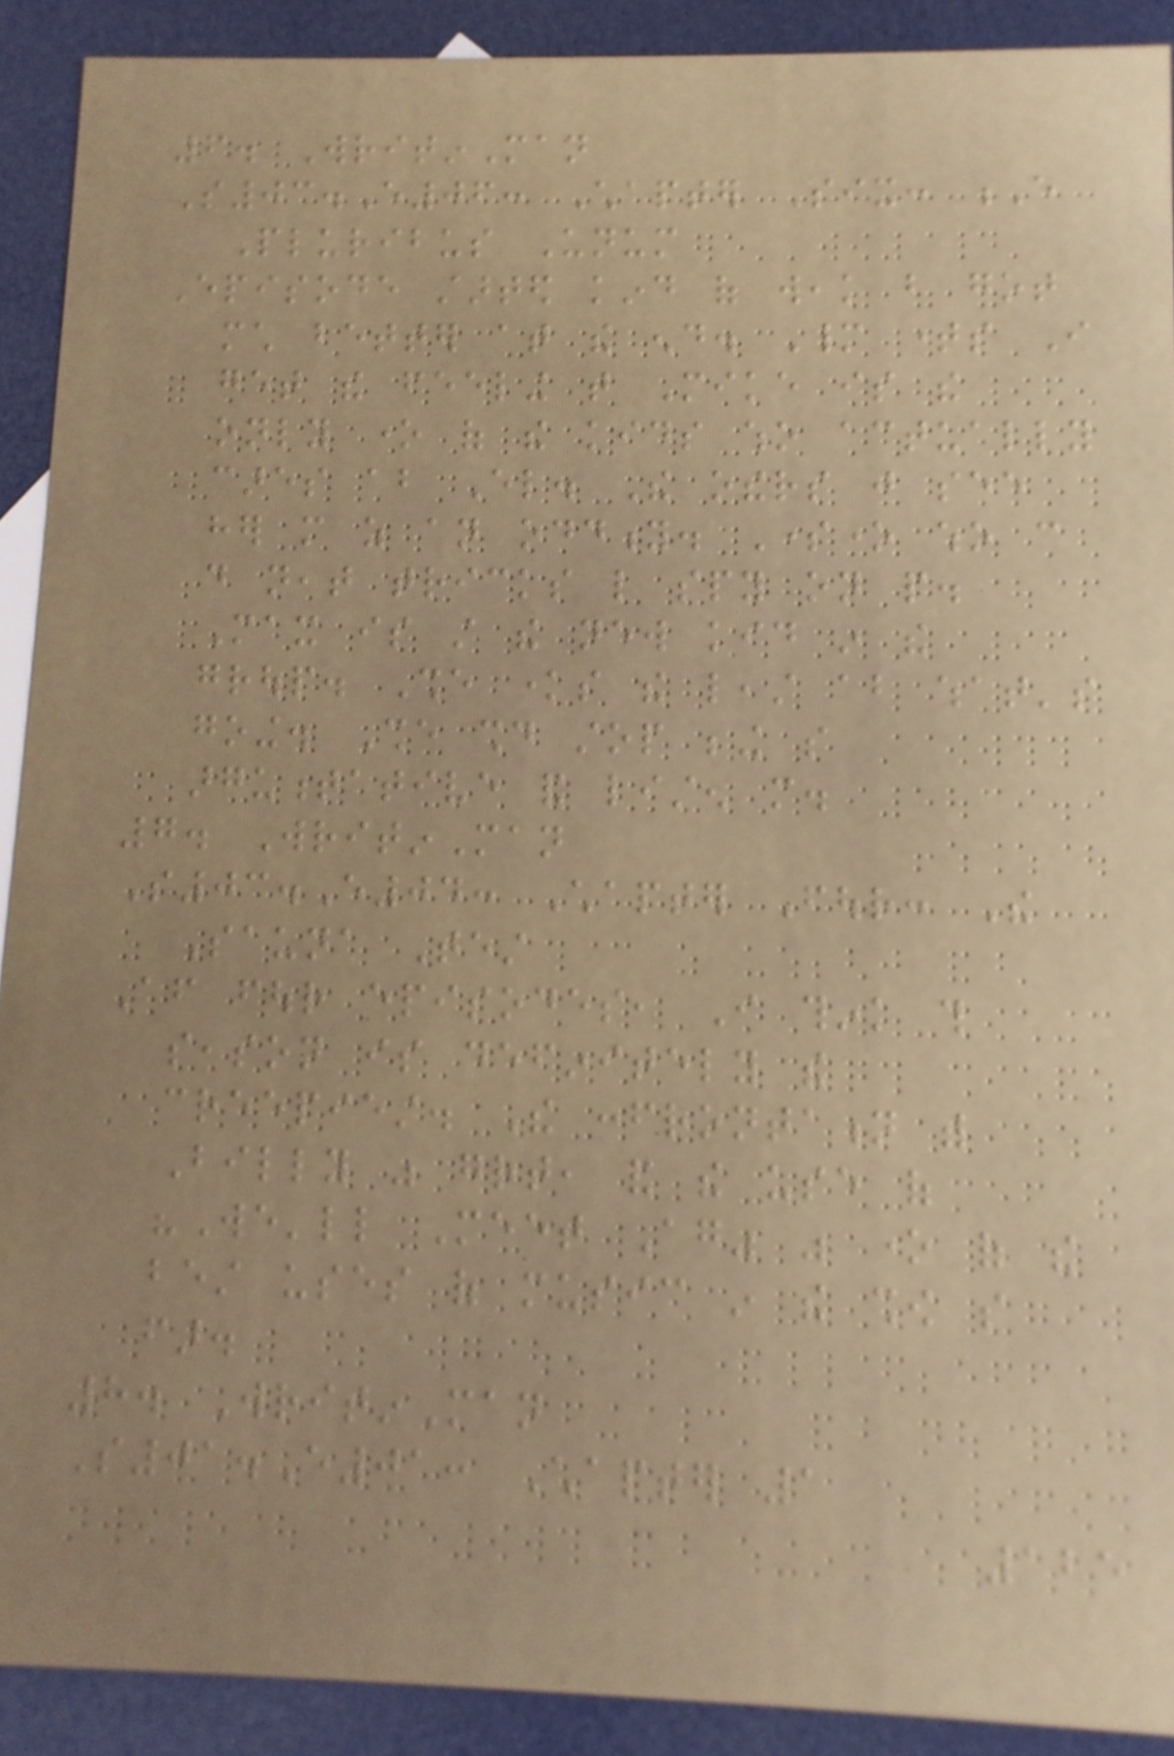6. WritinMan
S03.E06: Chapter Six: E
Pluribus Unum
Episode started kind of weak but got
much better at the end. Many times I
get the feeling that Mike is the
only one of the kids who actually
cares about El. The others just see
her more as an oddity. Someone who can
do neat tricks like spy on people.
Max is still the new kid in the
group. She knows the least about what's
going. She should stop being so
argumentative and listen more.
7. WritinMan
S03.E04: Chapter Four: The
Sauna Test
After four episodes, I think this
season is definitely the
creepiest. The confrontation with
Billy was great, and the use of
"We'll Meet Again" was one of the
best uses of music in the show so
far.
8. WritinMan
S01.E01: Chapter 1
125
